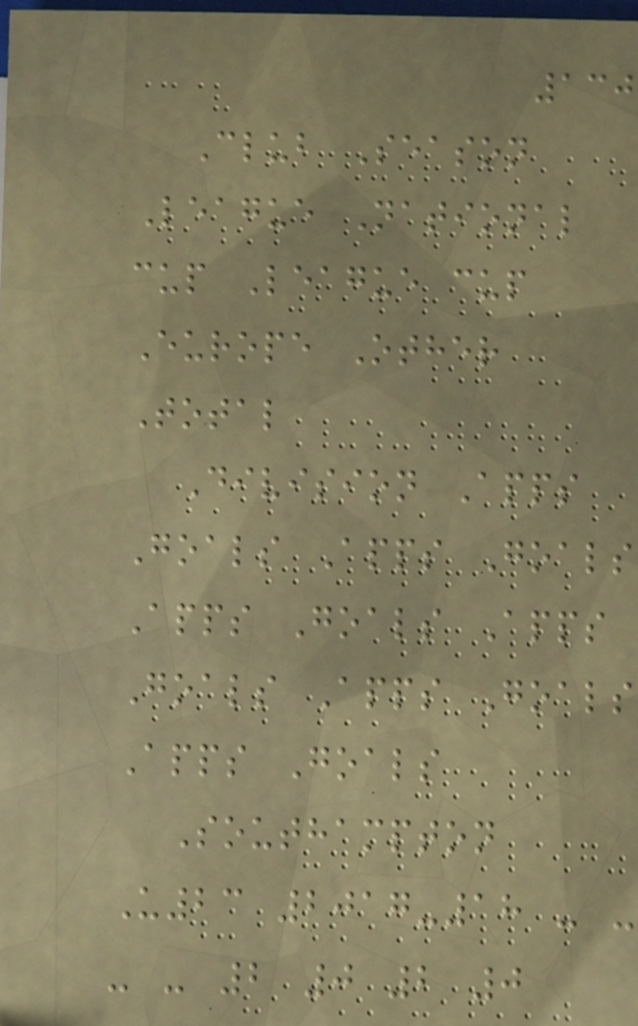130
Club Season
League National
cup League cup
Europe Other
Total
Division Apps
Goals Apps Goals
Apps Goals Apps
Goals Apps Goals
Apps Goals
Southampton
U23 2017-18 - -
- - 2 0 2 0
